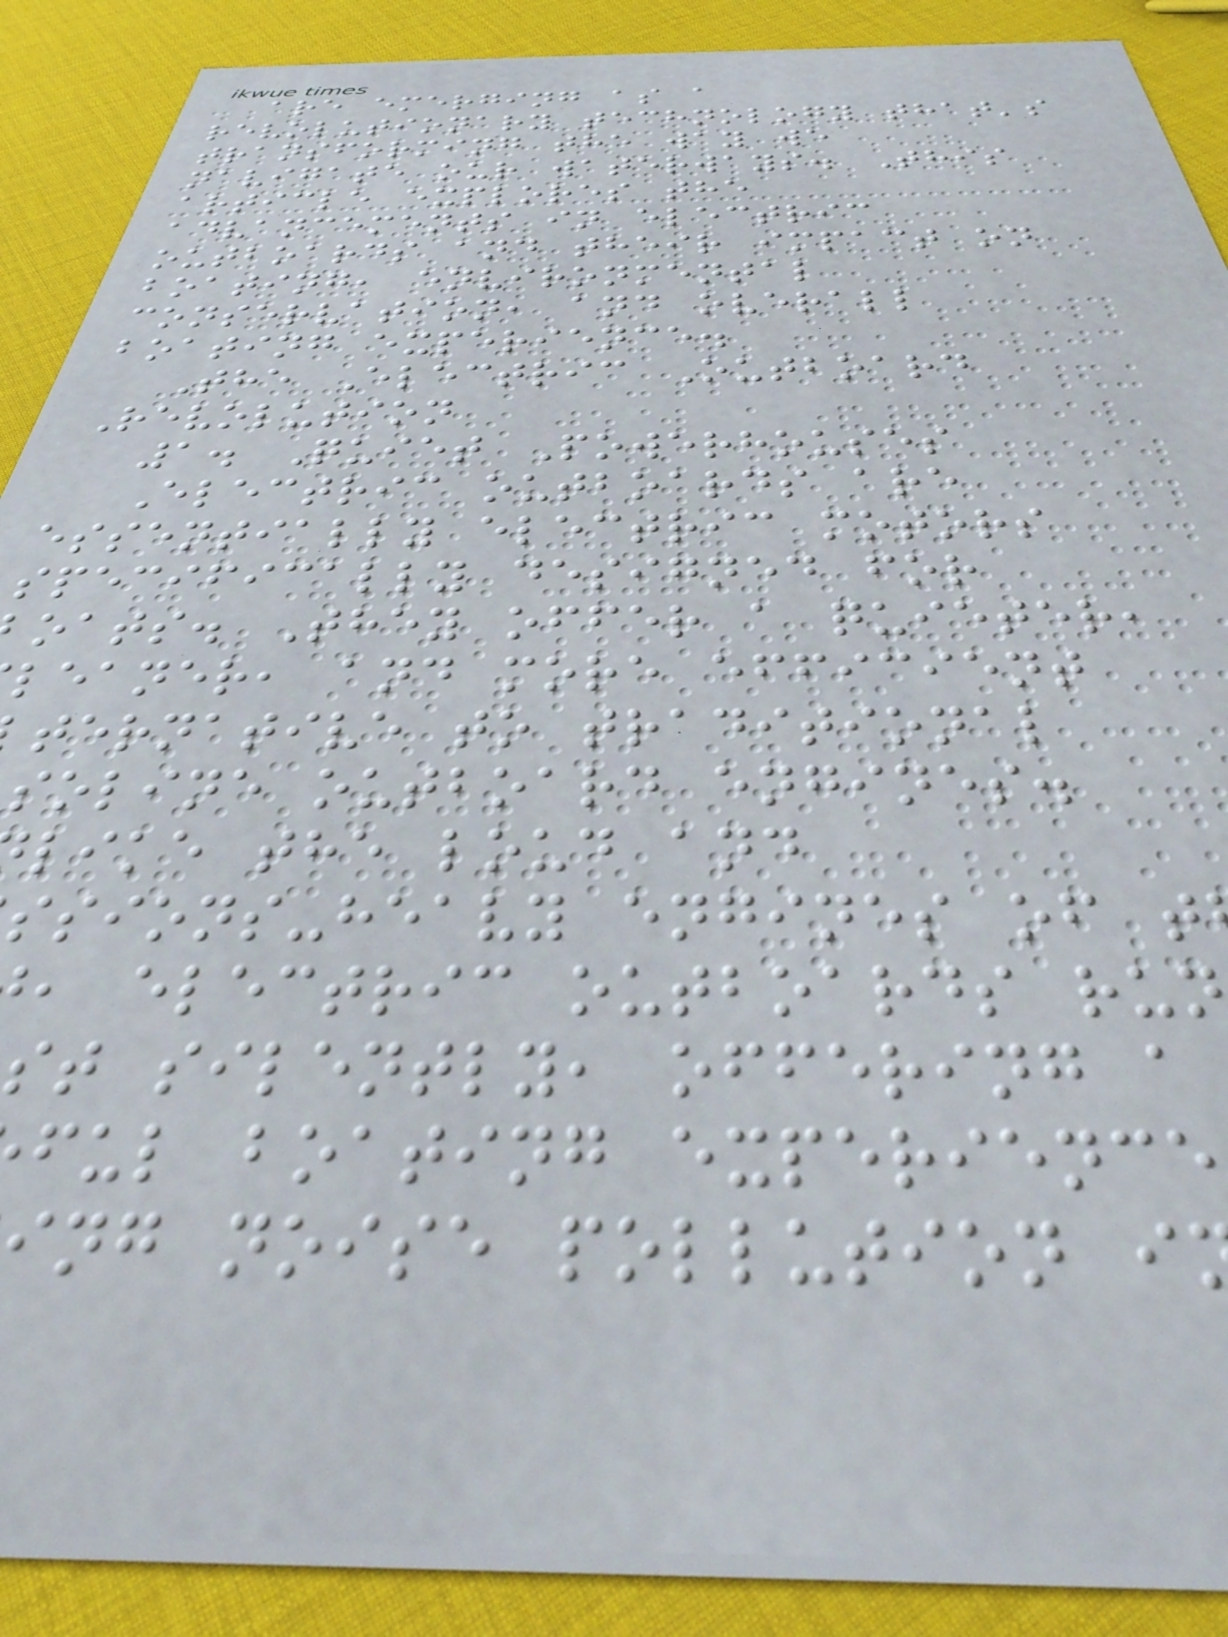are emerging as a
revolutionary technology that's
transforming the way we
navigate our waterways. This
article explores the
advancements in electric
outboards and their impact on
boating, environmental
conservation, and overall
boating experience.
The Electric Outboard
Revolution
1. Quiet Powerhouses
Electric outboards are
essentially electric motors
specifically designed for
oats. They offer a quieter,
leaner, and more efficient
ternative to traditional
soline outboard engines.
like the loud and
ssions-heavy engines of t
, electric outboards run
st silently, offering a
ful boating experience
ng noise pollution i
